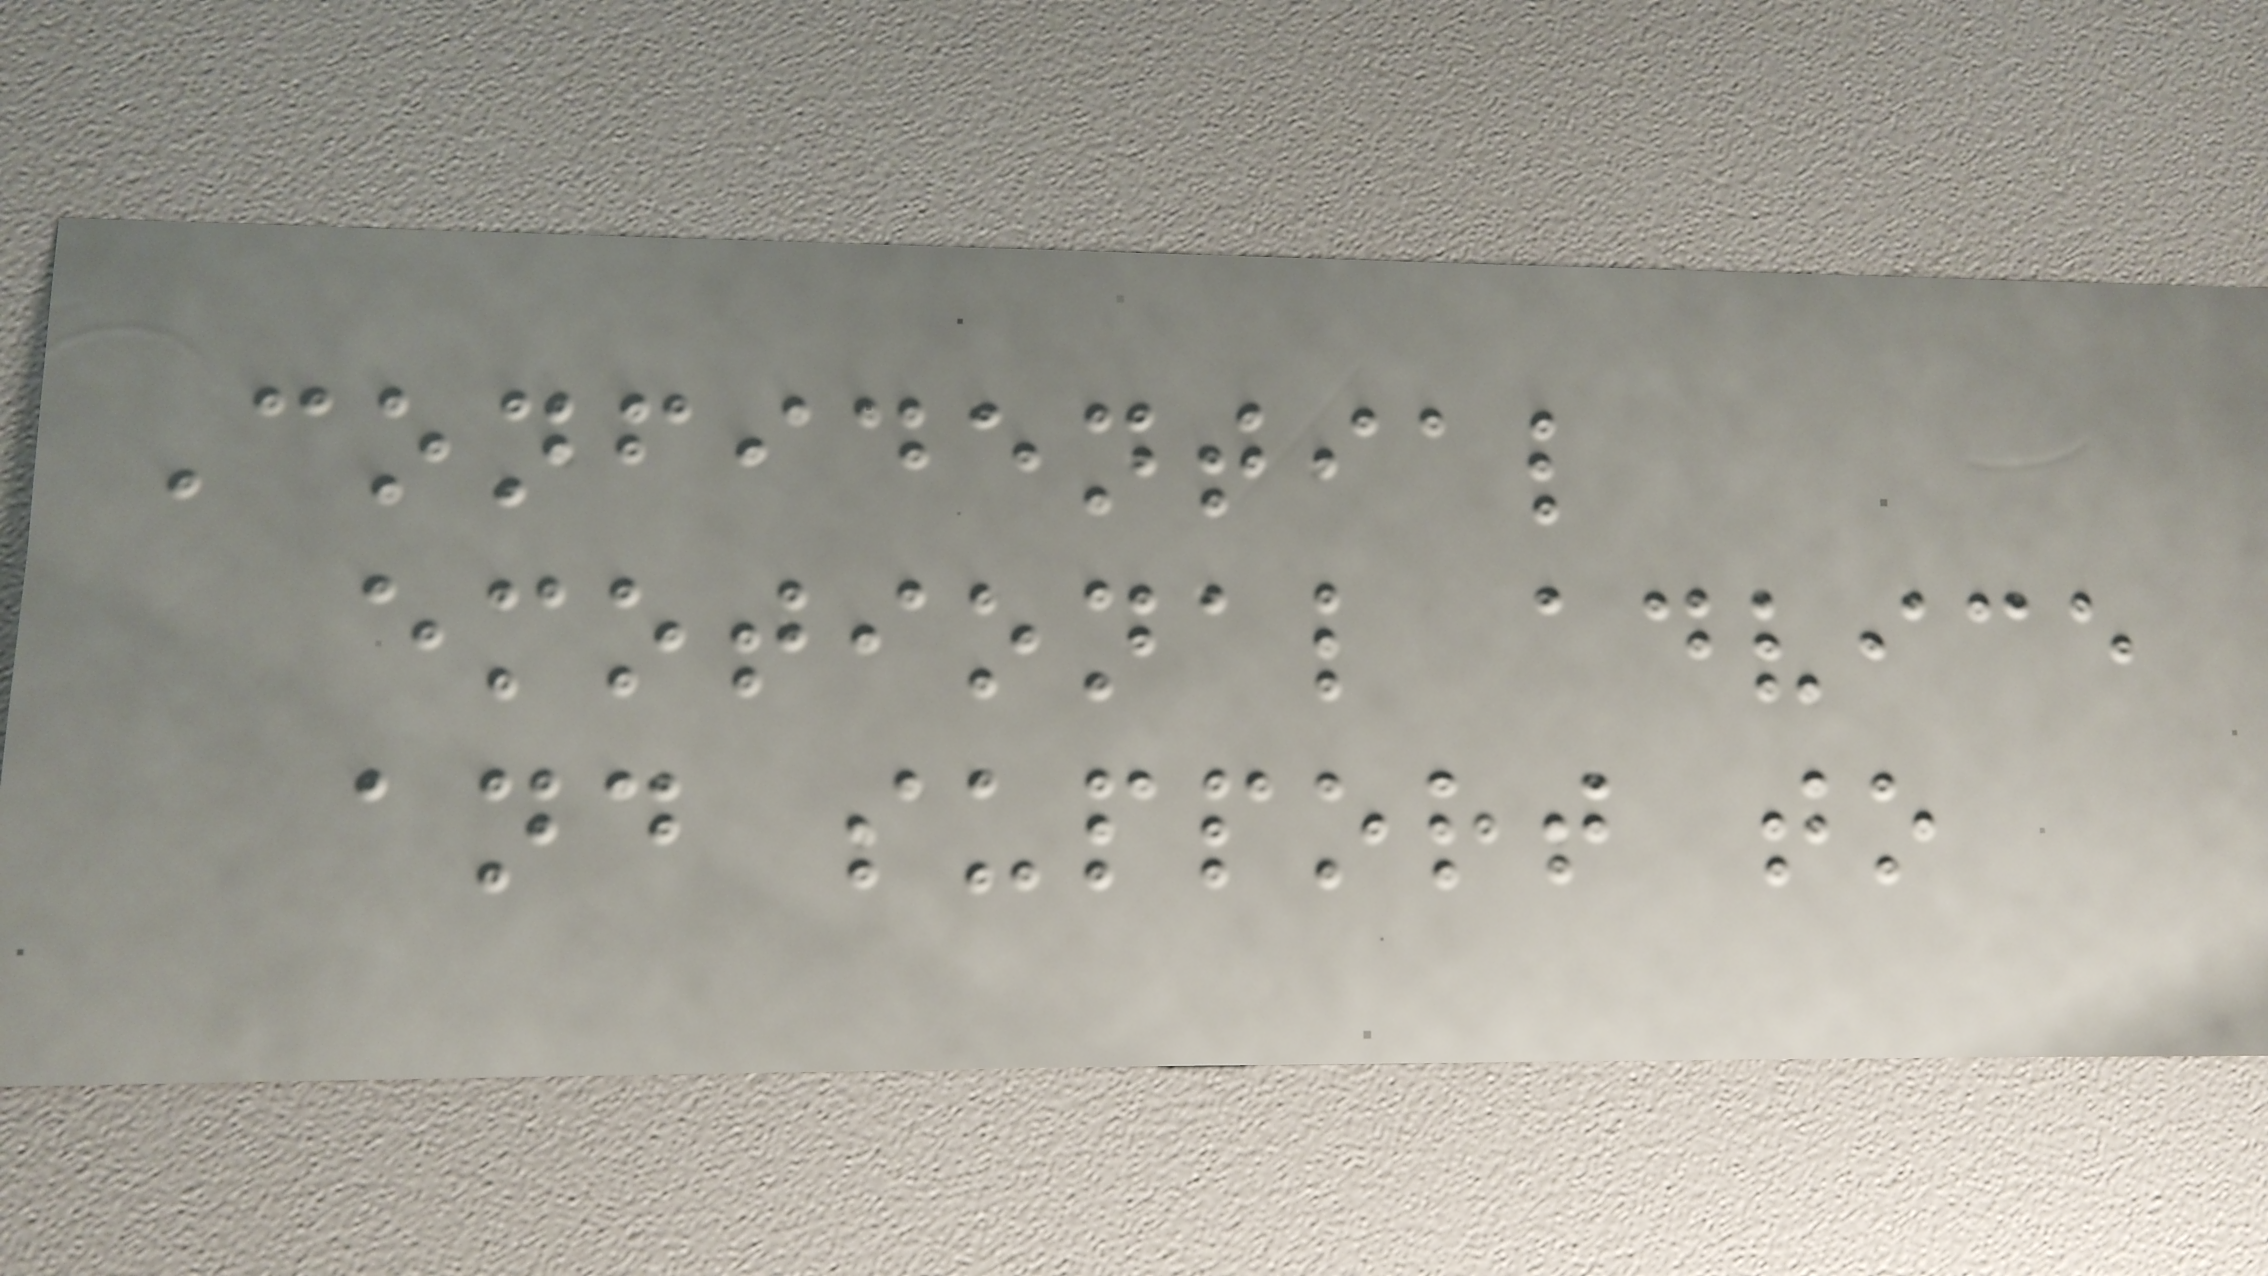Confidential
emotional advice
and support to
